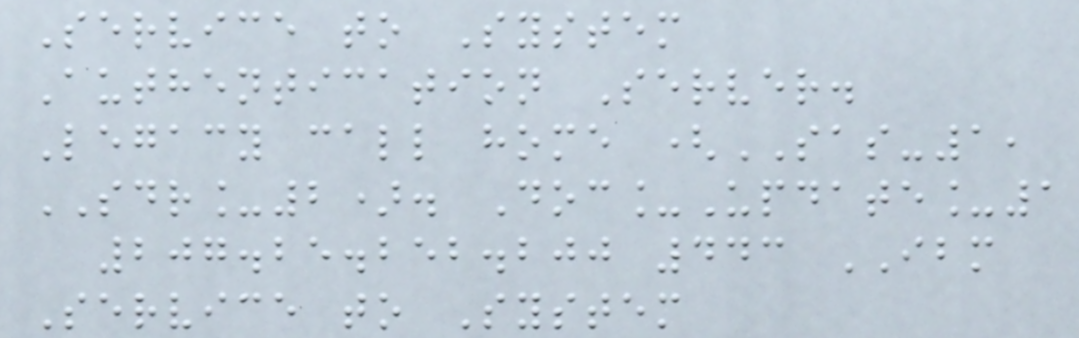Service to System
Authentication Server.
Legacy call home (SAS-1,
SDR_2). Doc_Update_1
207.25.252.200 443 IBM
Service to System
